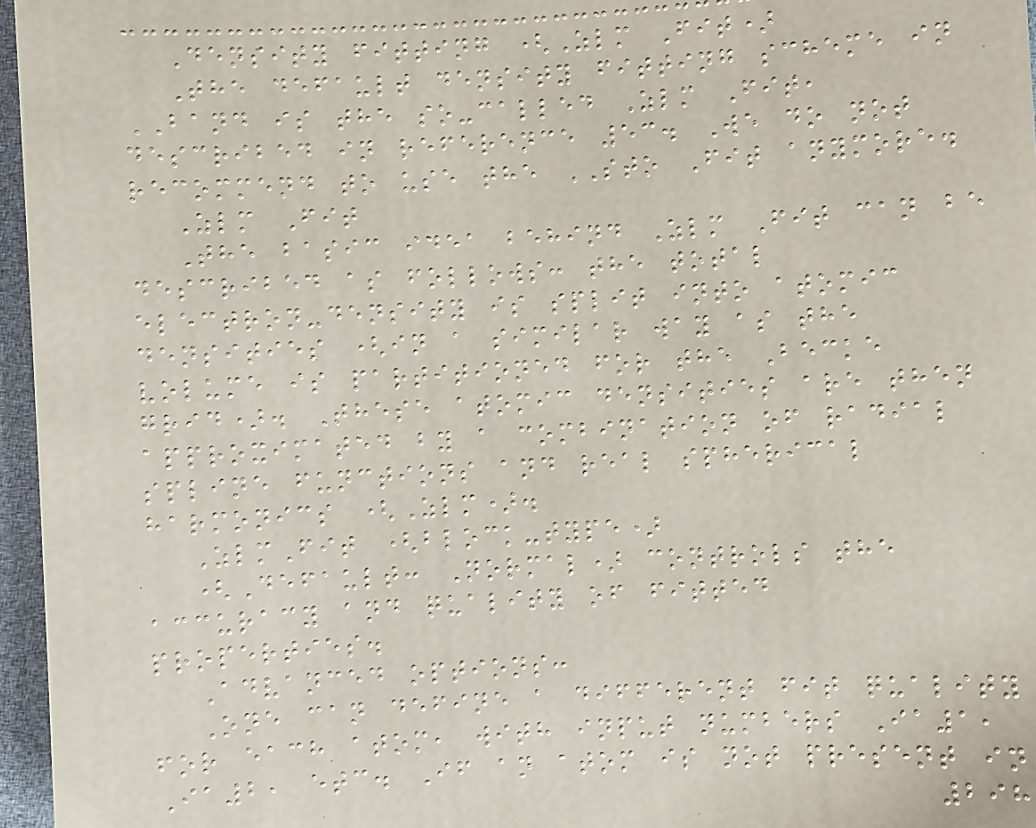Density fitting (Zlm Fit)
The default density fitting scheme in
BAND is the so-called Zlm Fit,
described in reference 53. We do not
recommend to use the STO Fit anymore.
Zlm Fit
The basic idea behind Zlm Fit can be
described as follows: the total
electron-density is split into atomic
densities (in a similar way as the
volume is partitioned for the Becke
grid). These atomic densities are then
approximated by a combination of radial
spline functions and real spherical
harmonics (Zlm).
ZlmFit (block-type)
(Default: Normal) controls the
accuracy and quality of fitted
properties.
Advanced options:
One can define a different fit quality
for each atom, with input numbers Ia1,
Ia2, etc. If an atom is not present in
298
